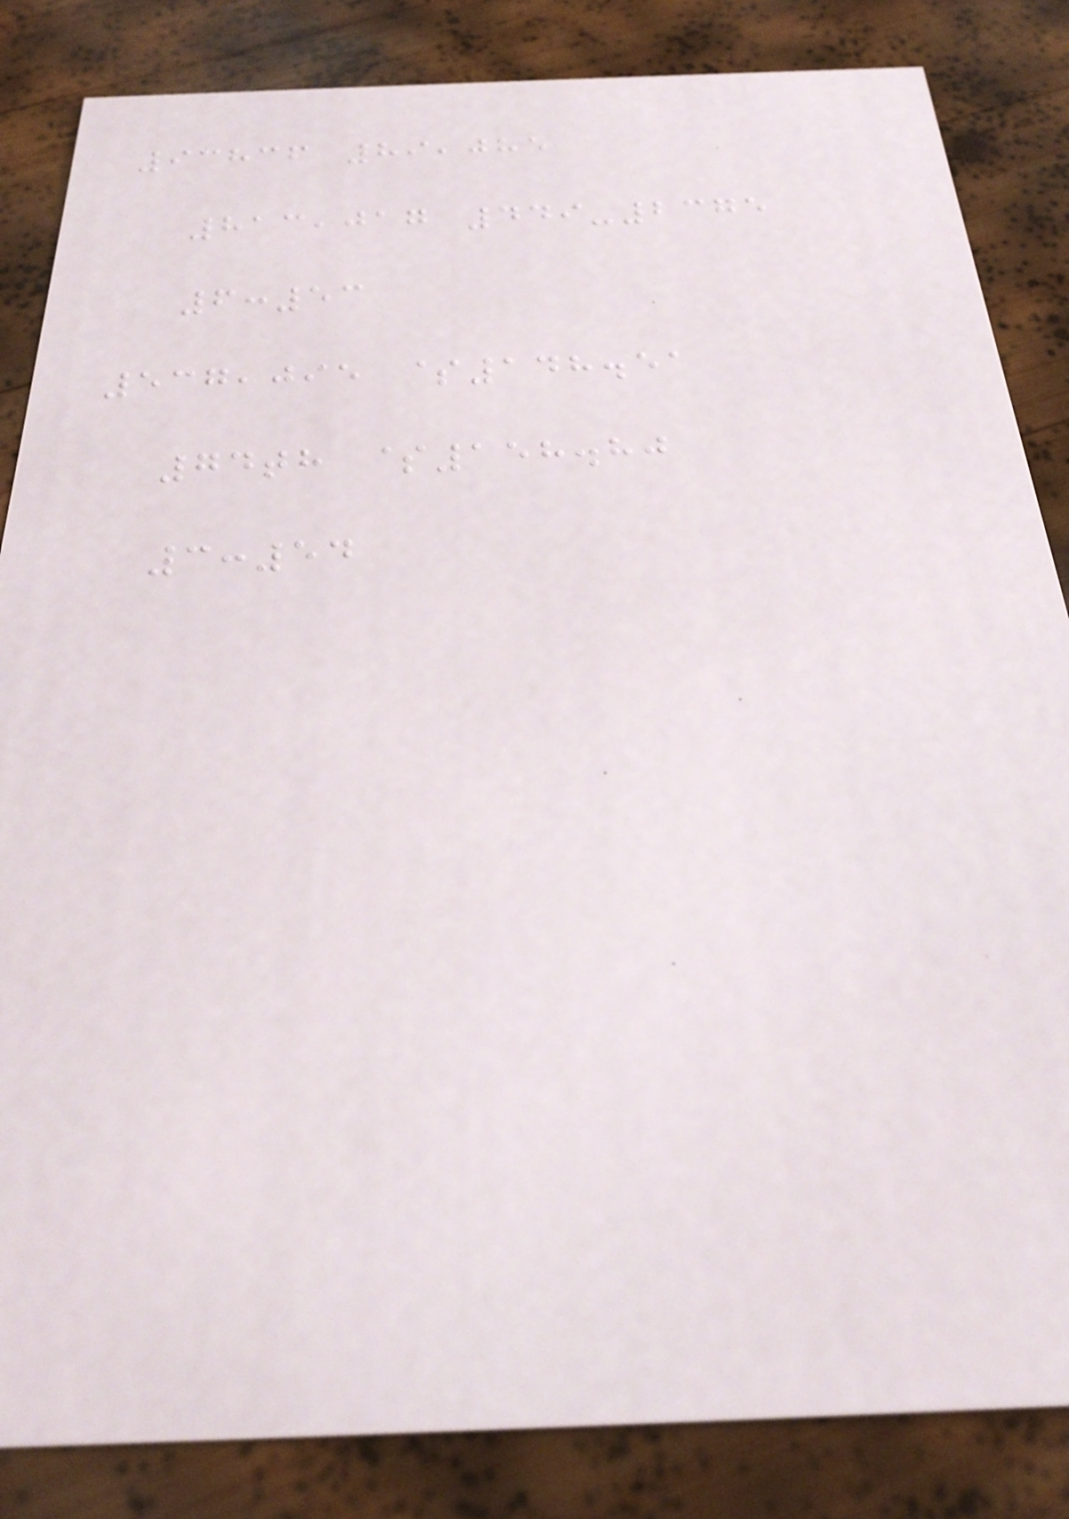93836 89,085
813,017 449-2375
6:53
537,095 $148.51
74th $158.80
3:54
